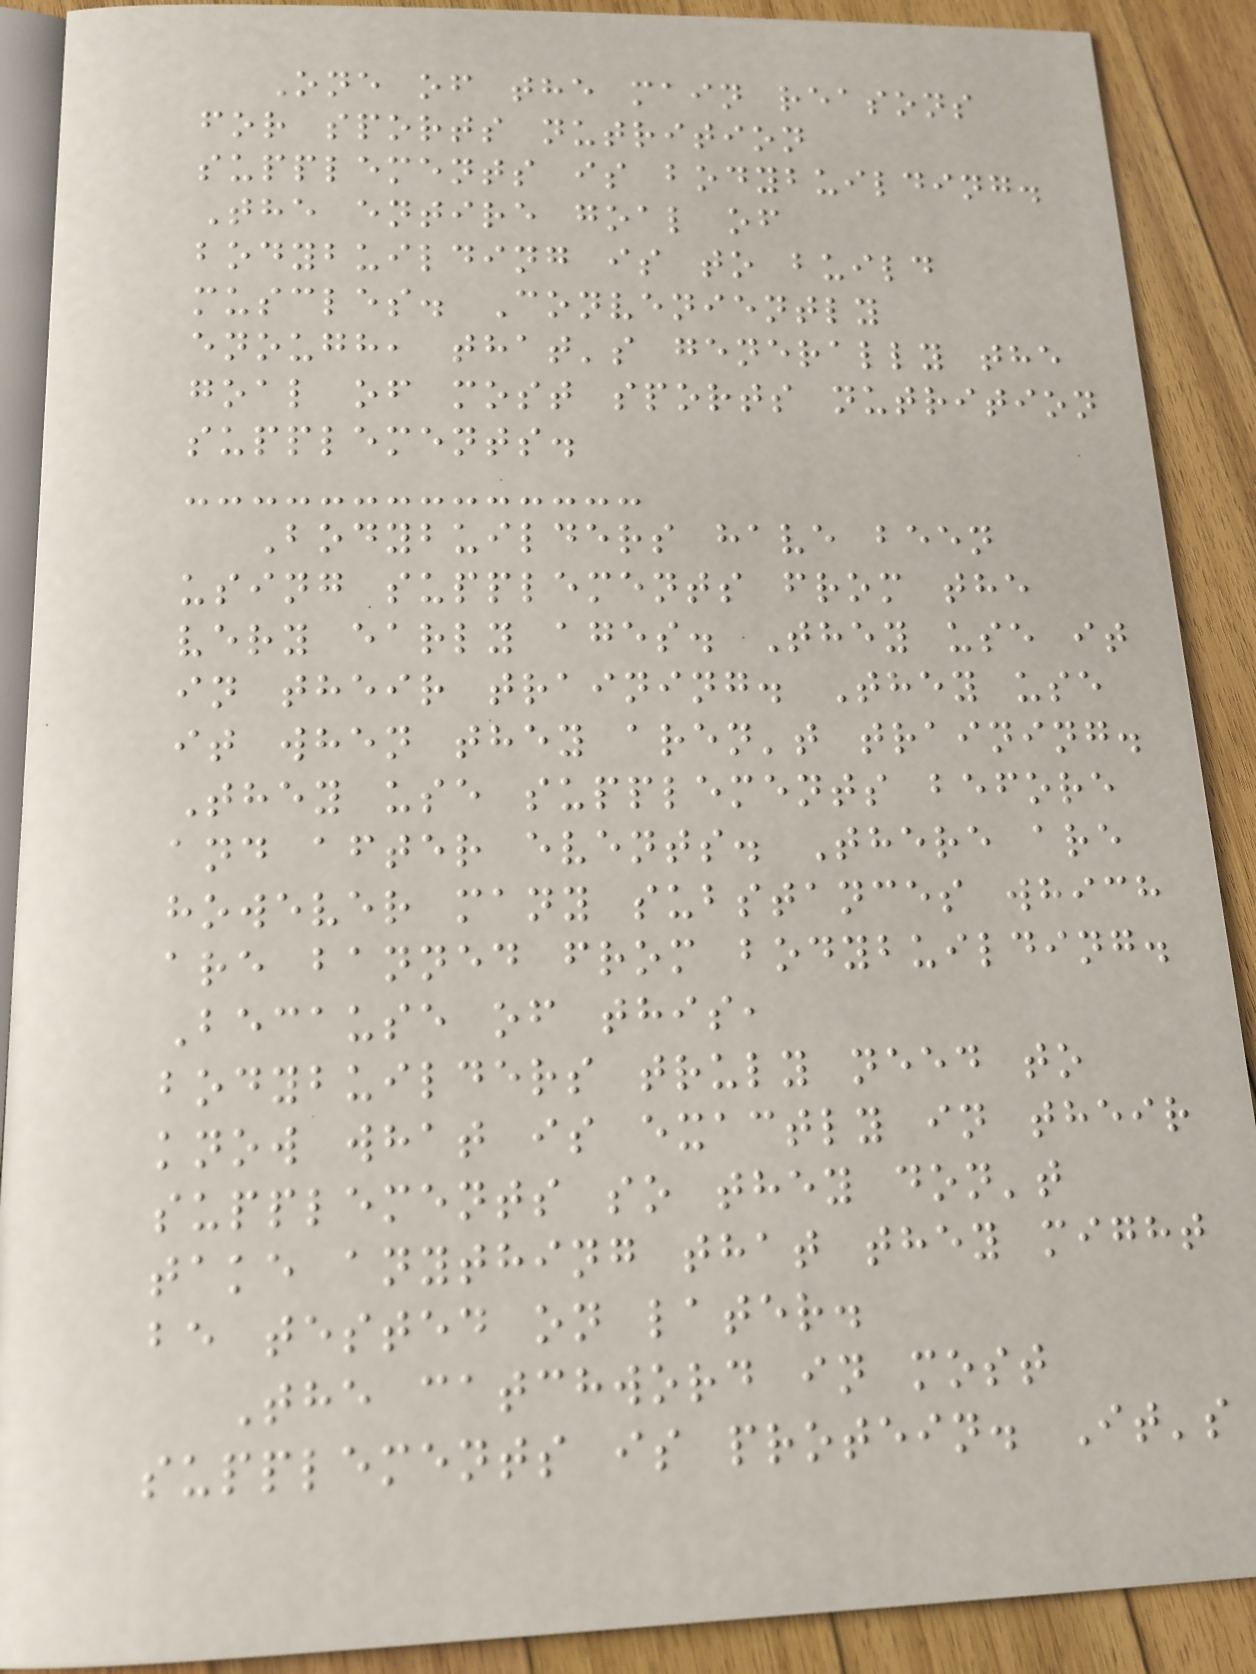One of the main reasons
for sports nutrition
supplements is bodybuilding.
The entire goal of
bodybuilding is to build
muscles. Conveniently
enough, that's generally the
goal of most sports nutrition
supplements.
Bodybuilders have been
using supplements from the
very early ages. They use it
in their training. They use
it when they aren't training.
They use supplements before
and after events. There are
however many substances which
are banned from bodybuilding.
Because of this,
bodybuilders truly need to
know what is exactly in their
supplements so they don't
take anything that they might
be tested on later.
The catchword in most
supplements is protein. It's
